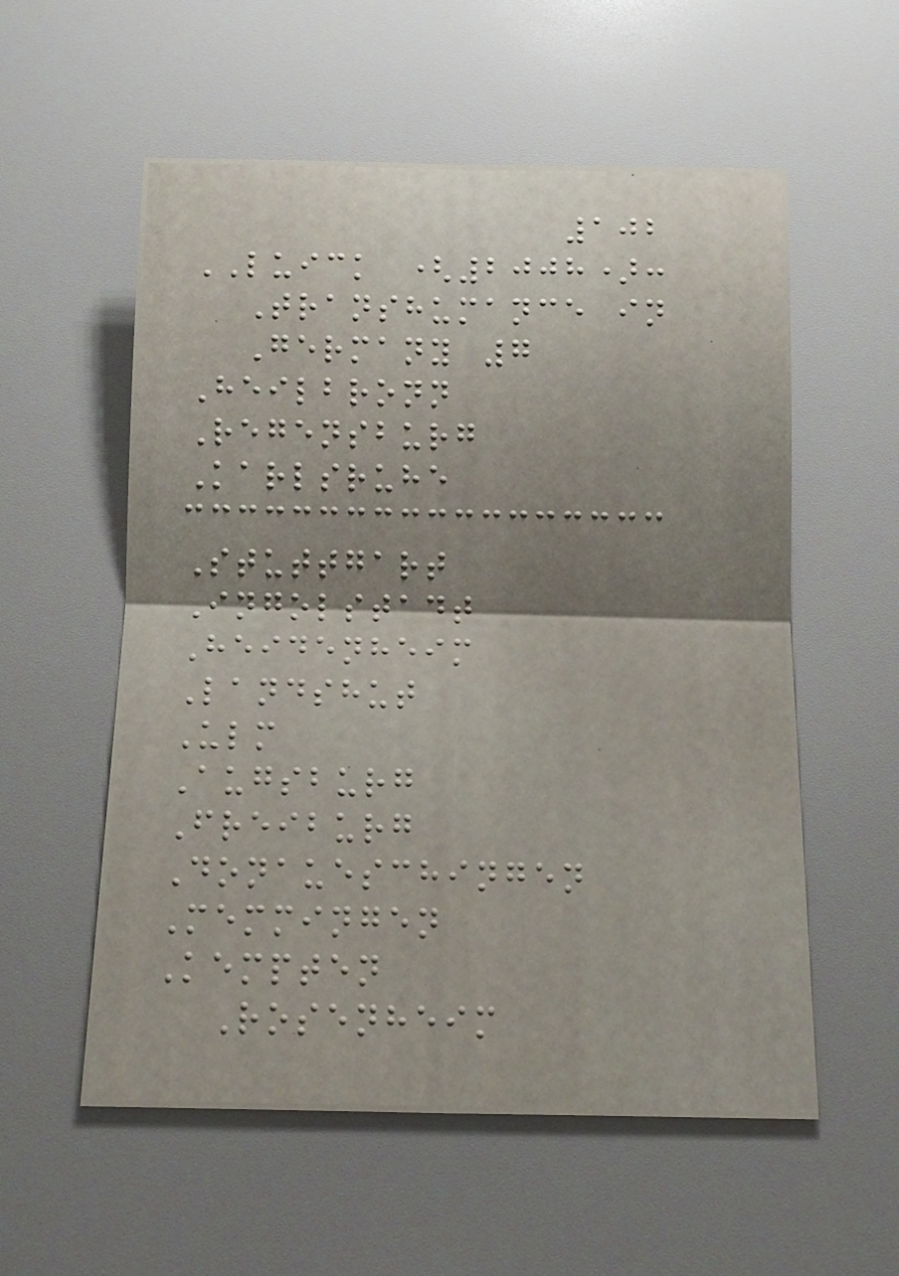102
LUICK (2008):
Transhumance in
Germany 7
Heilbronn
Regensburg
Karlsruhe
Stuttgart
Ingolstadt
Heidenheim
Landshut
Ulm
Augsburg
Freiburg
Donaueschingen
Memmingen
Kempten
Rosenheim
